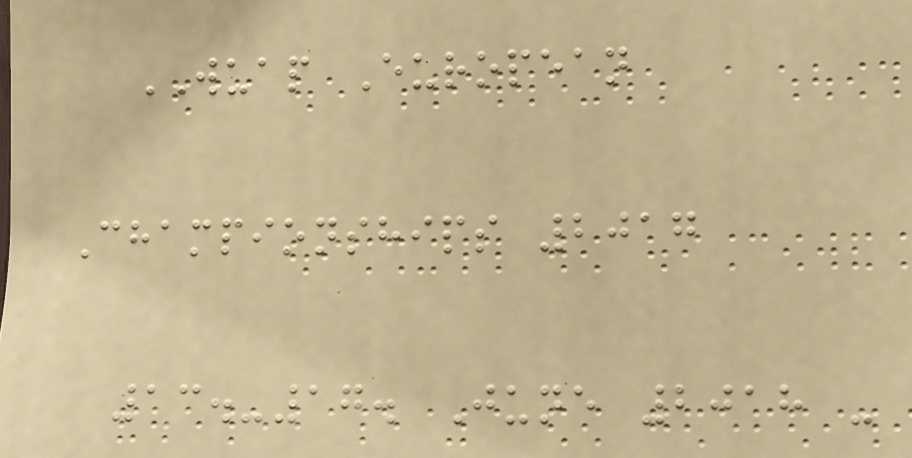WUAP European
Championships 2017
13.-17. June 2018 -
